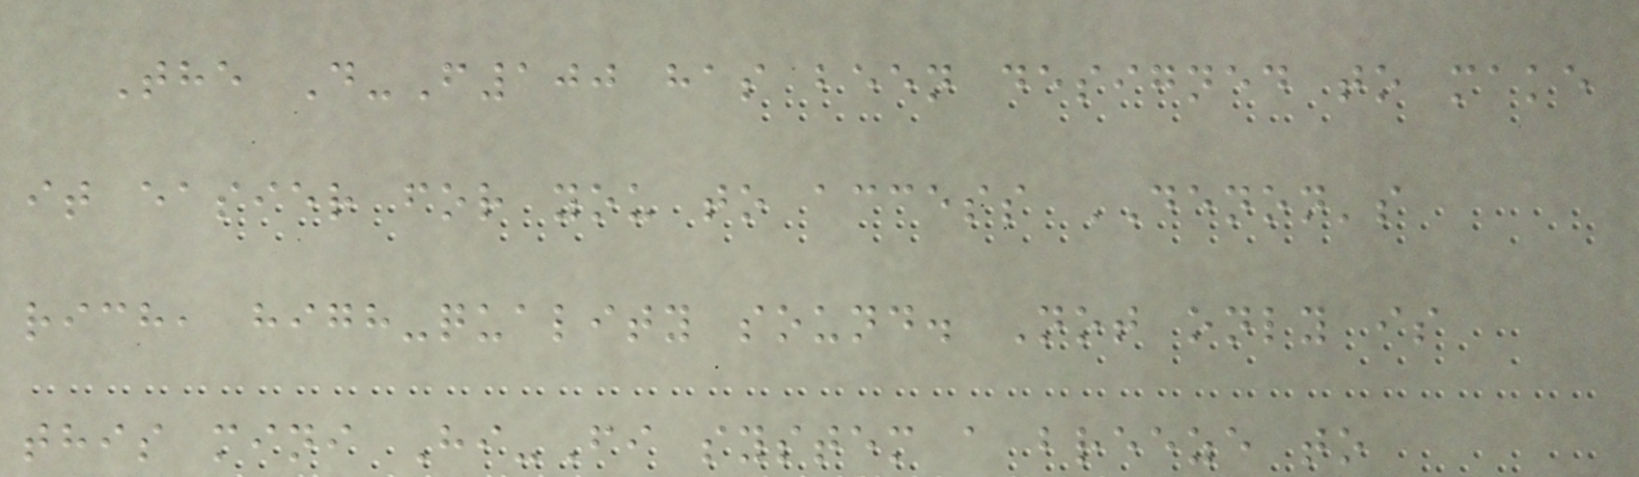The D-F100 has been designed to make
it easier for you to access DENON's
rich, high-quality sound. Not only is
this mini Hi-Fi system a breeze to
